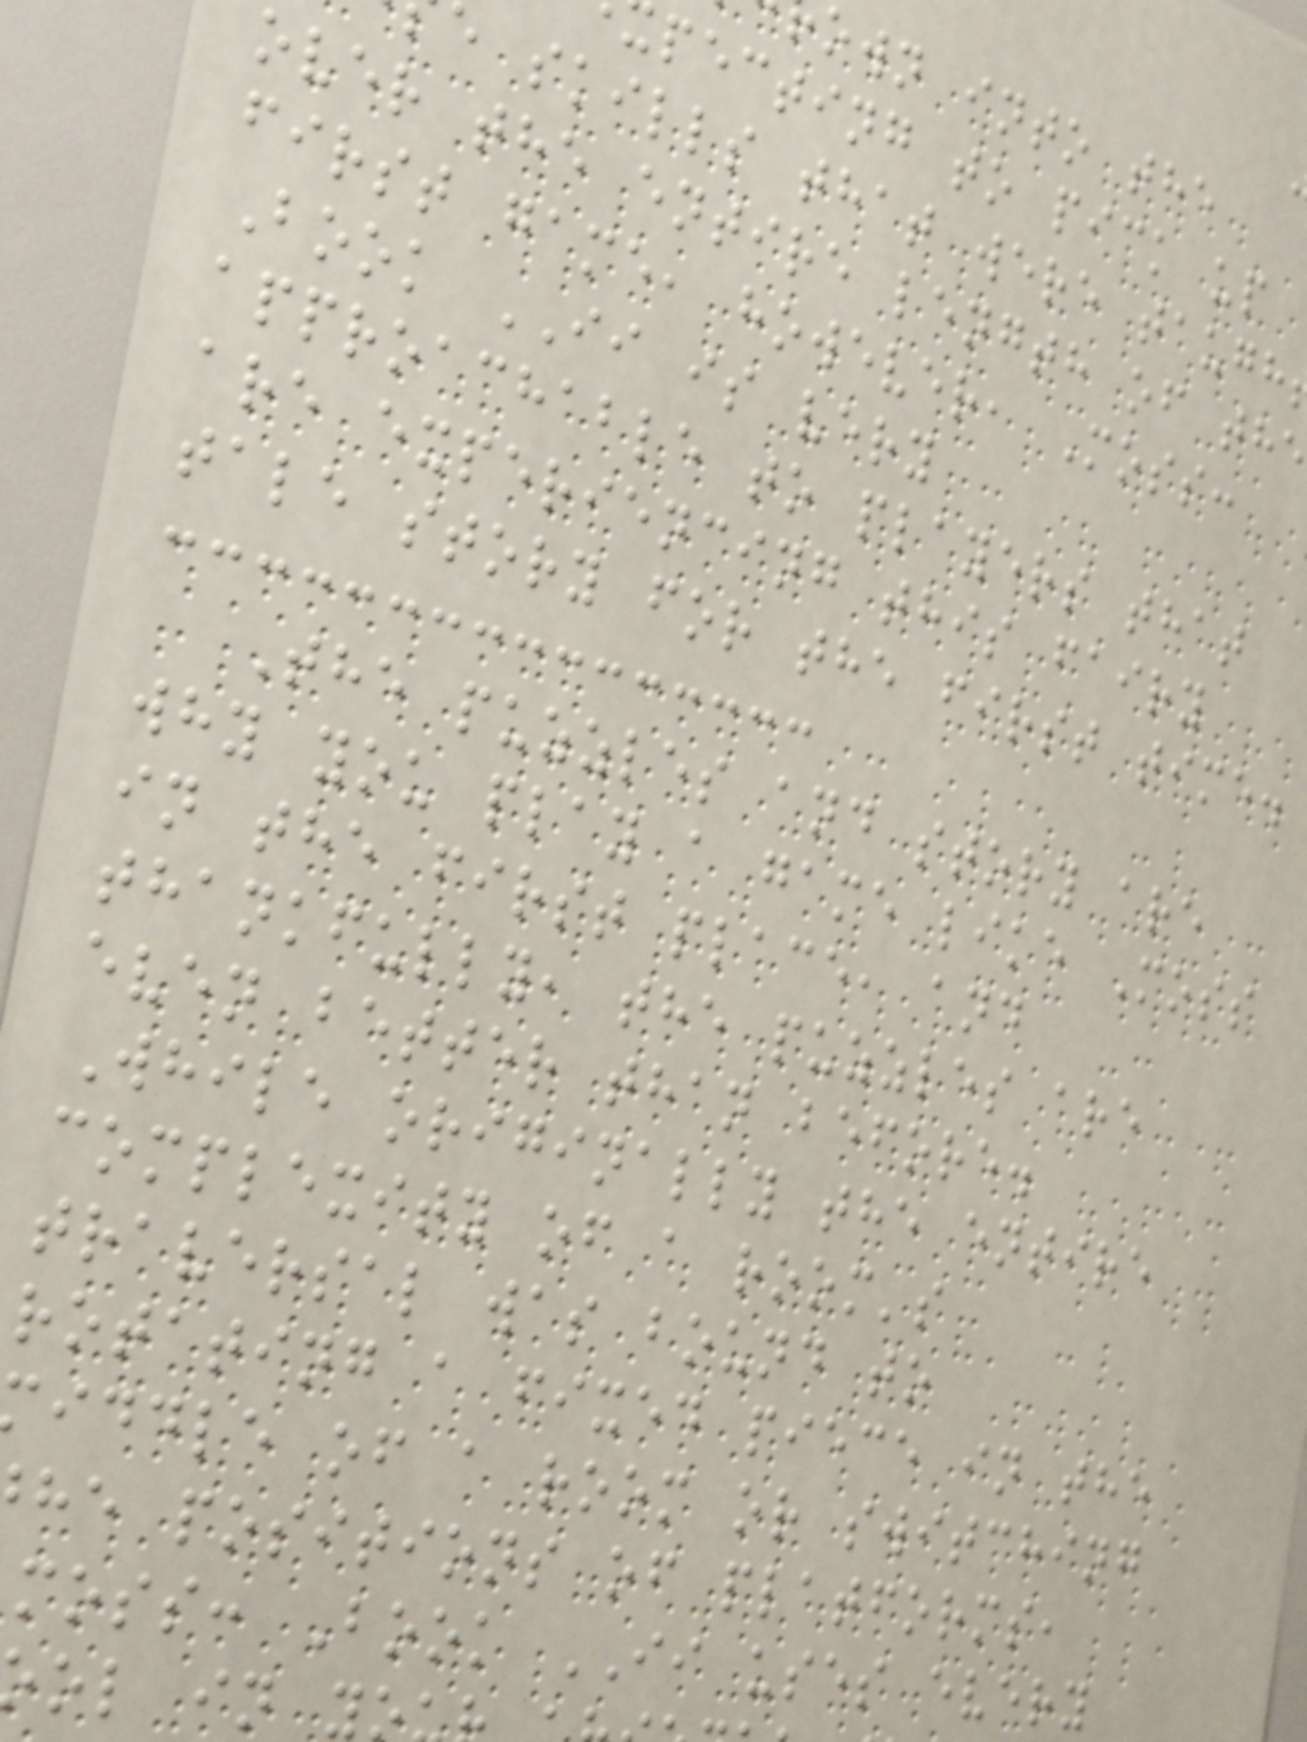own into the
pecting to pick up
e skills that were taugh
over the entire length of the
first game, however, Moss:
Book II is very
approachable to players that
are experiencing this fairy
tale story for the first time.
The puzzles and story are
why you play a game like Moss
in the first place, and
thankfully, the puzzles are
even better than before.
While originally the entire
complexity of a room's
traversal was bound to
rotating a fixed piece in the
iddle of a room or switching
he positions of platforms,
moss: Book II uses every
